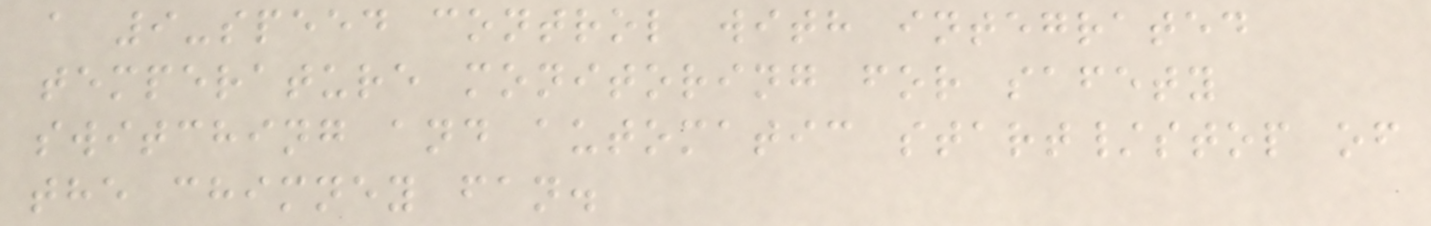a 9-speed control with integrated
temperature monitoring for safety
switching and automatic start/stop of
the chimney fan.
